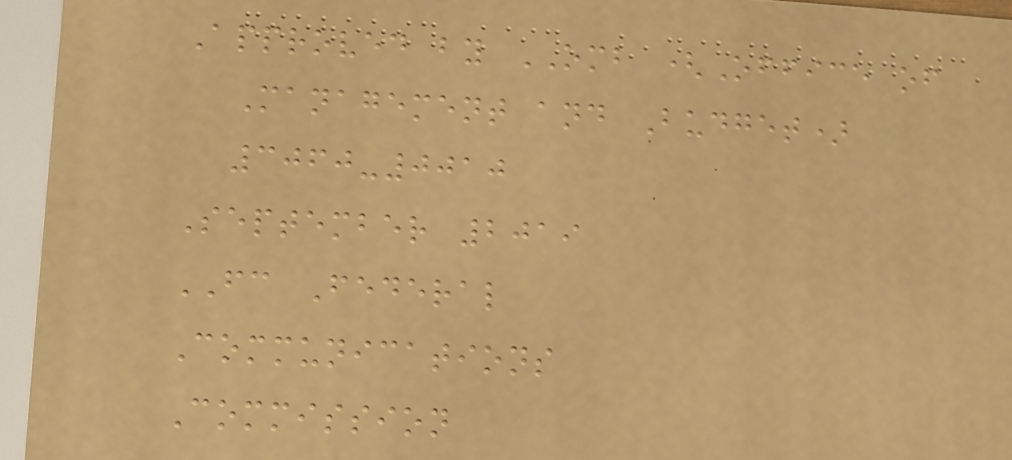Approved by OMB (Office of
Management and Budget)
3060-0010
September 2019
FC Federal
Communications
Commission
